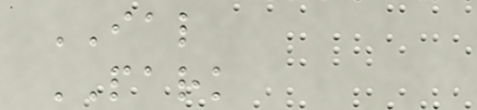IAL
PARK
